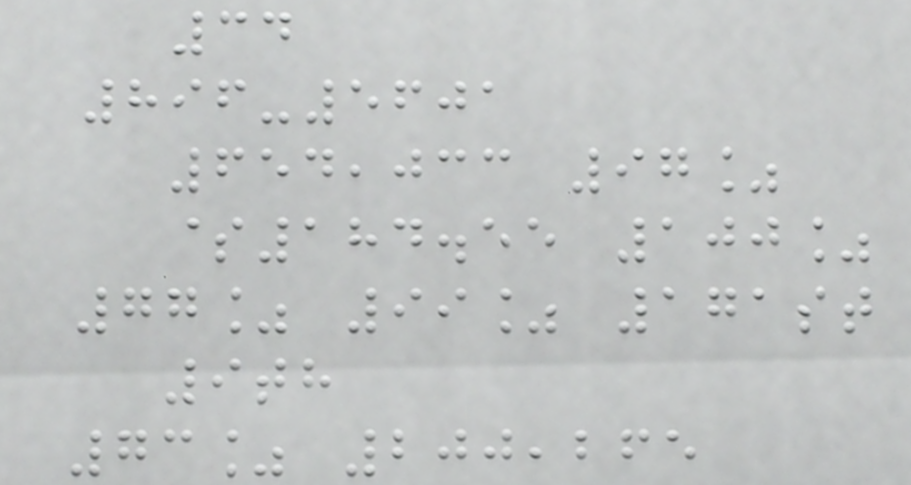34
896-5601
654,033 97%
$184.55 100%
77% 99% 171st
9th
73% 200,265
